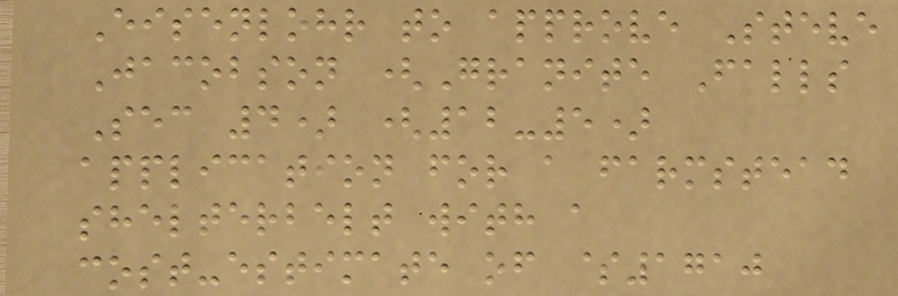Eisenlohr to approve Steve
Jacobson (Granite Falls
Sec 4) (12-5)
application for a farmstead
shelterbelt with a
cost-estimate of $1710
